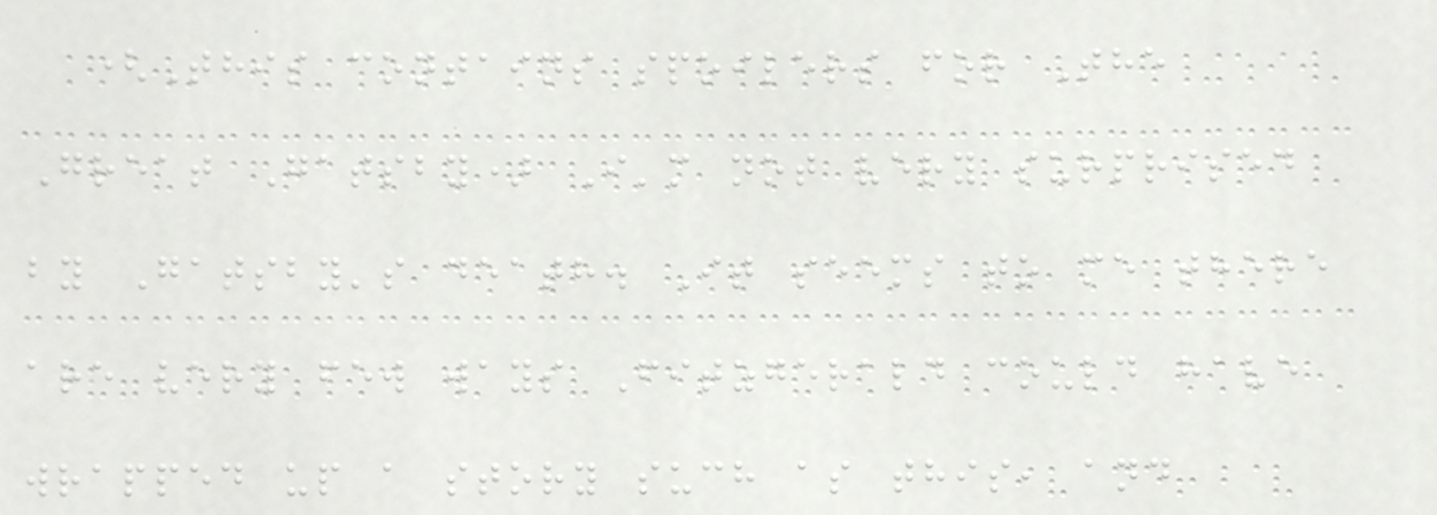(This contains spoilers for The
Great Gatsby) I'm not very surprised
by Gatsby's death. It seems to me there
are very few ways Fitzgerald could have
wrapped up a story such as this, and
